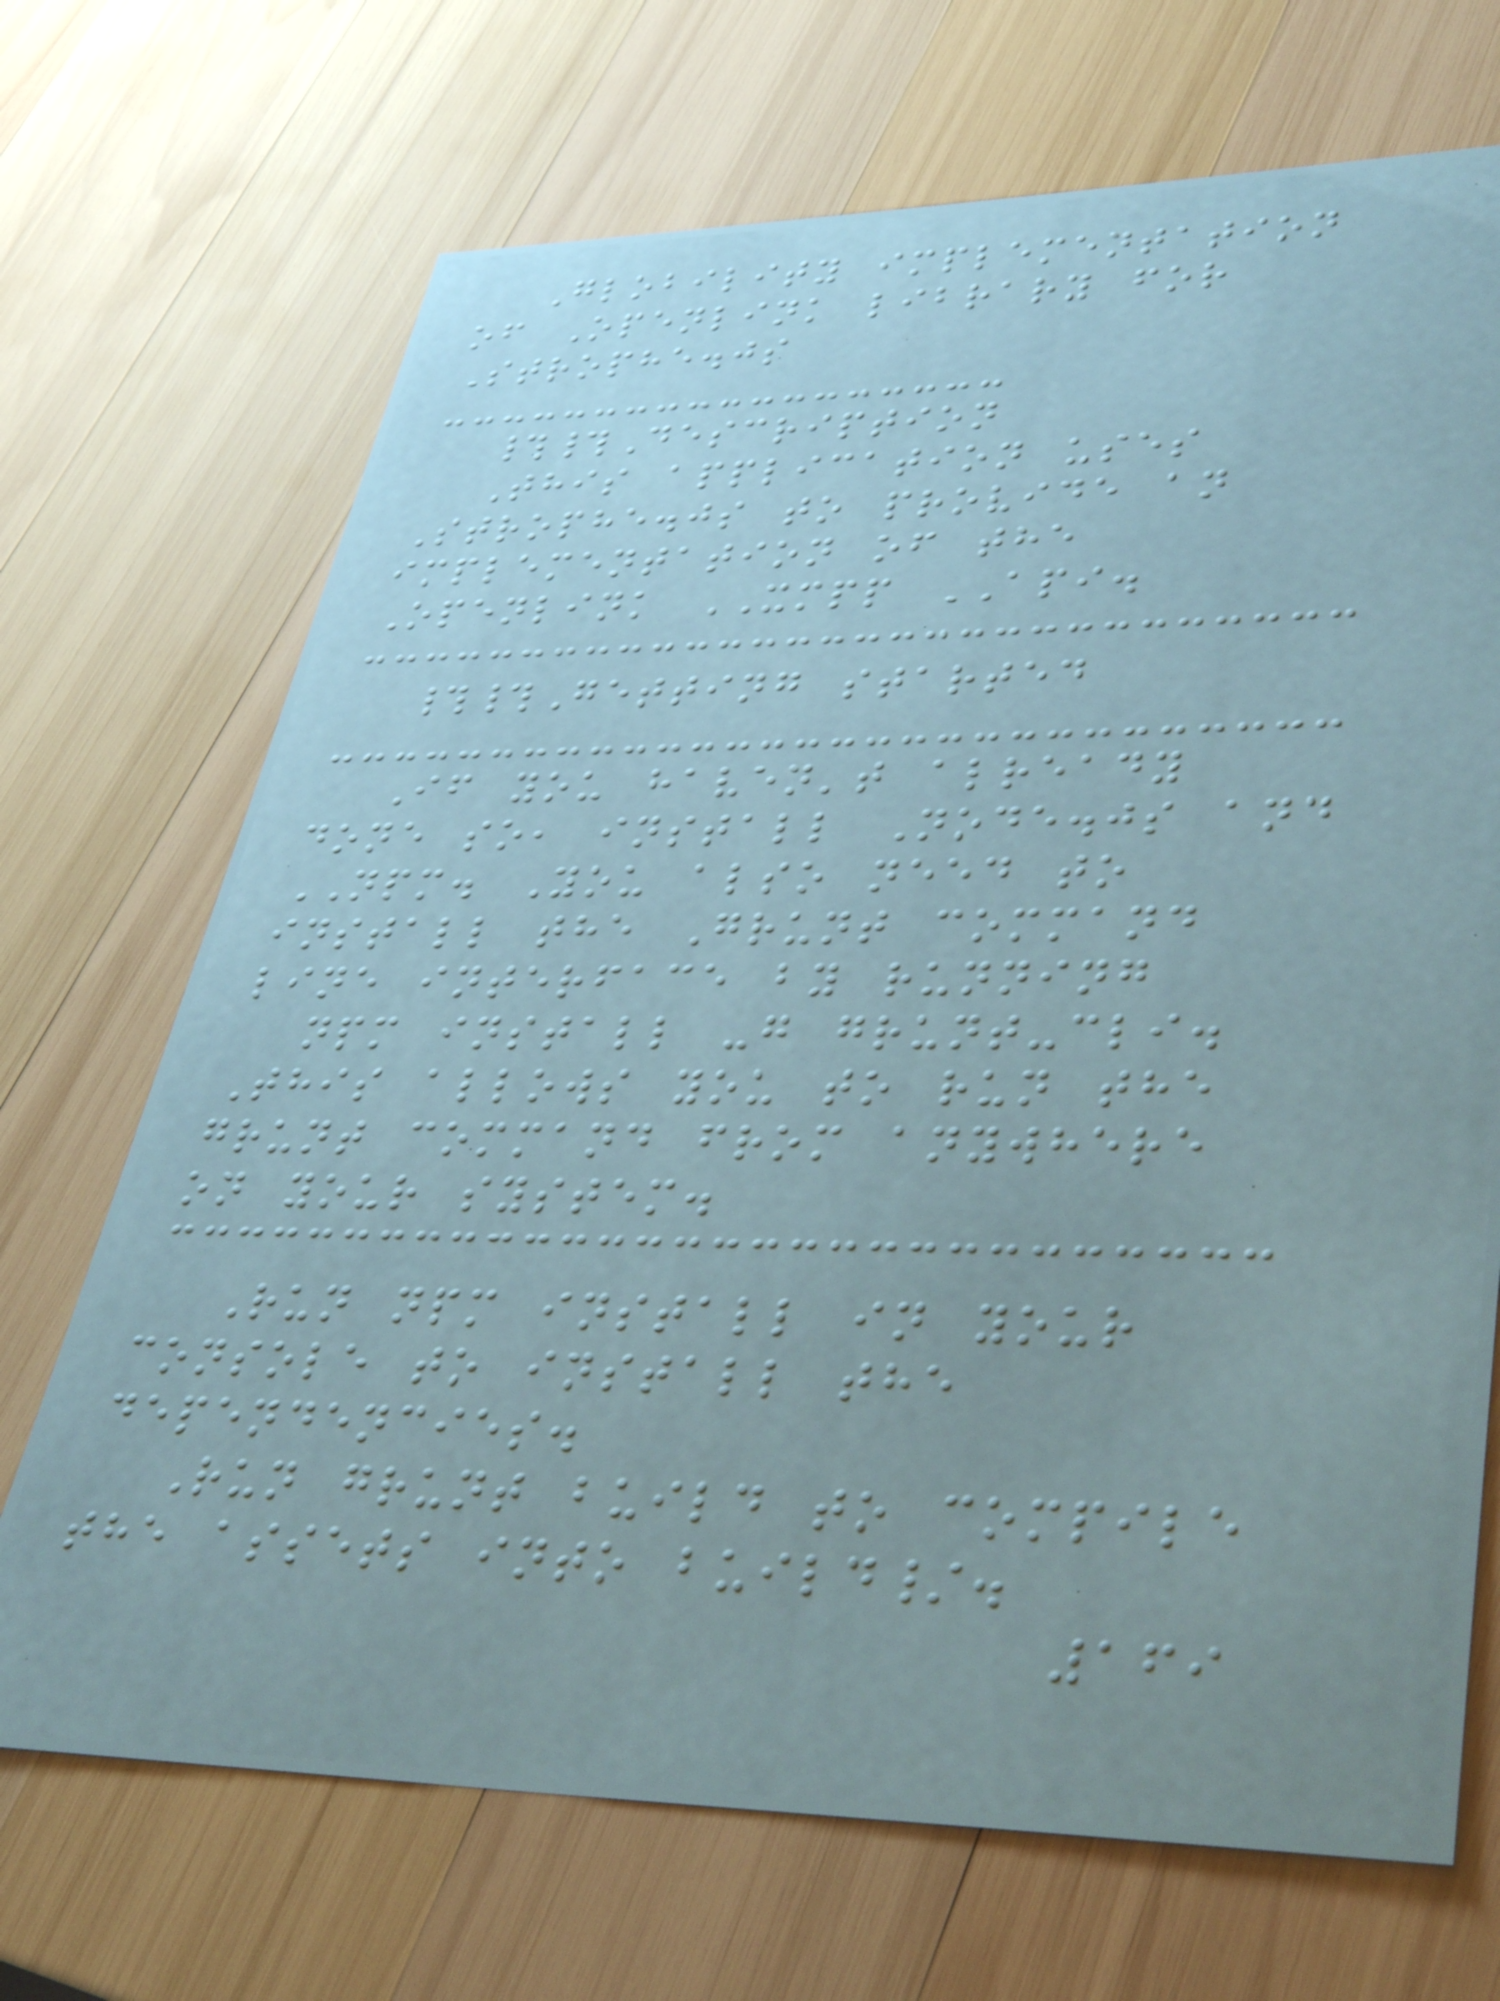Globility implementation
of Openlink library for
Strophe.js
##Description
This application uses
Strophe.js to provide an
implementation of the
Openlink XMPP API.
##Getting started
If you haven't already
done so, install Node.js and
NPM. You also need to
install the Grunt command
line interface by running
npm install -g grunt-cli.
This allows you to run the
grunt command from anywhere
on your system.
Run npm install in your
console to install the
dependencies.
Run grunt build to compile
the assets into build/.
169
